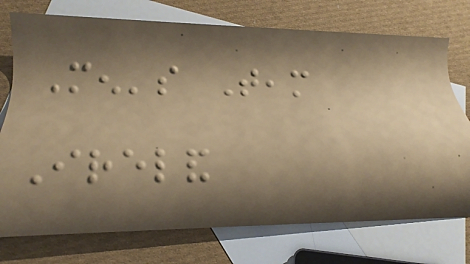Men's Team
Ireland
